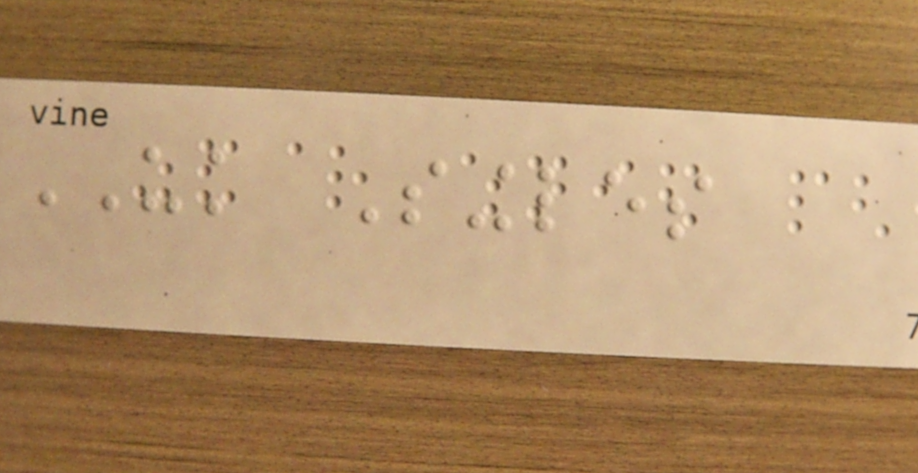UK Singles
